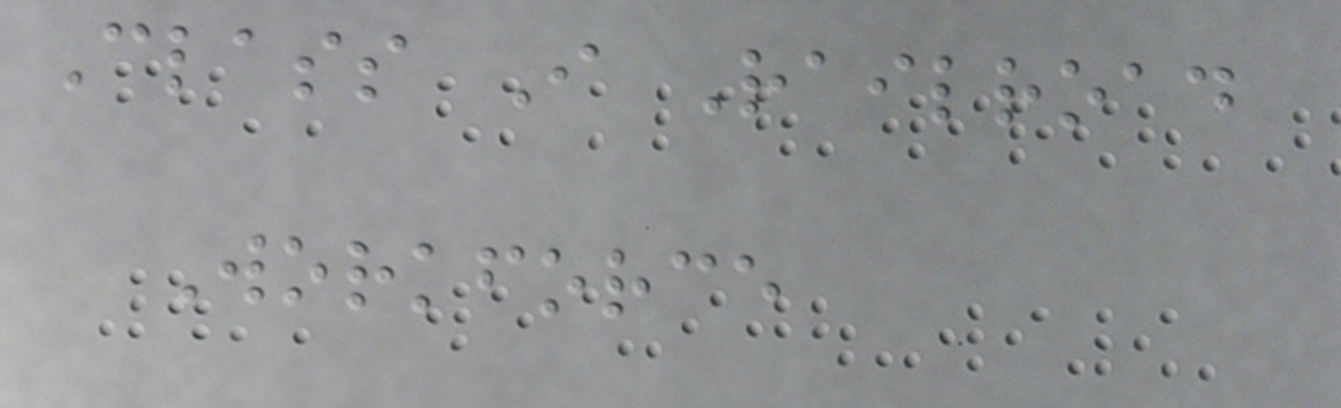Class I Railroad
Workforce
